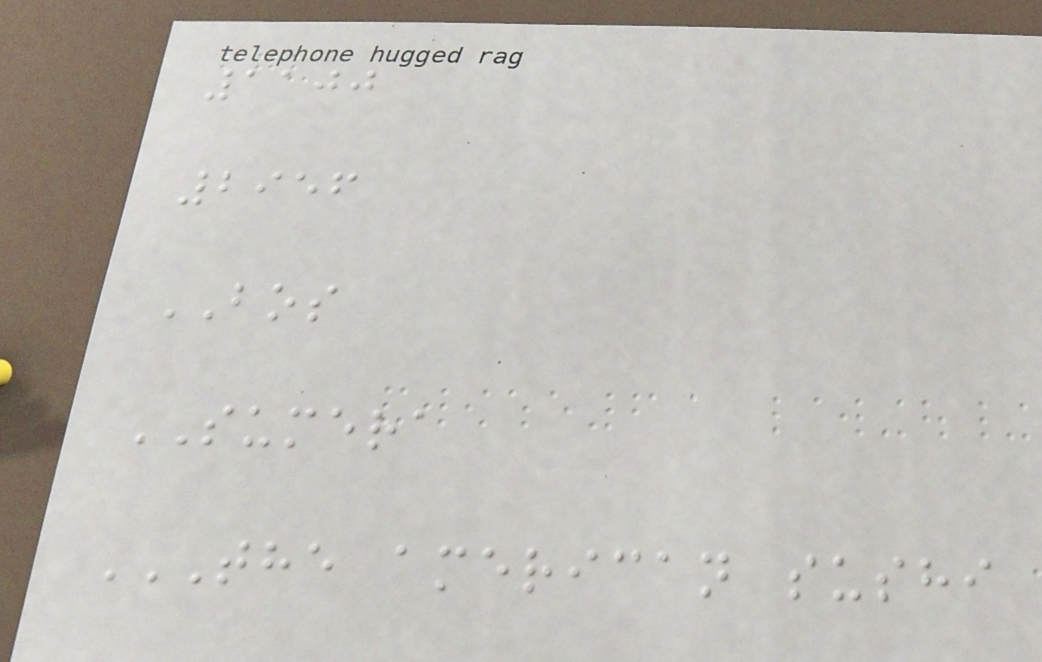1100
2956
BOS
SUMERA
THE AMERICAN SUSHI
